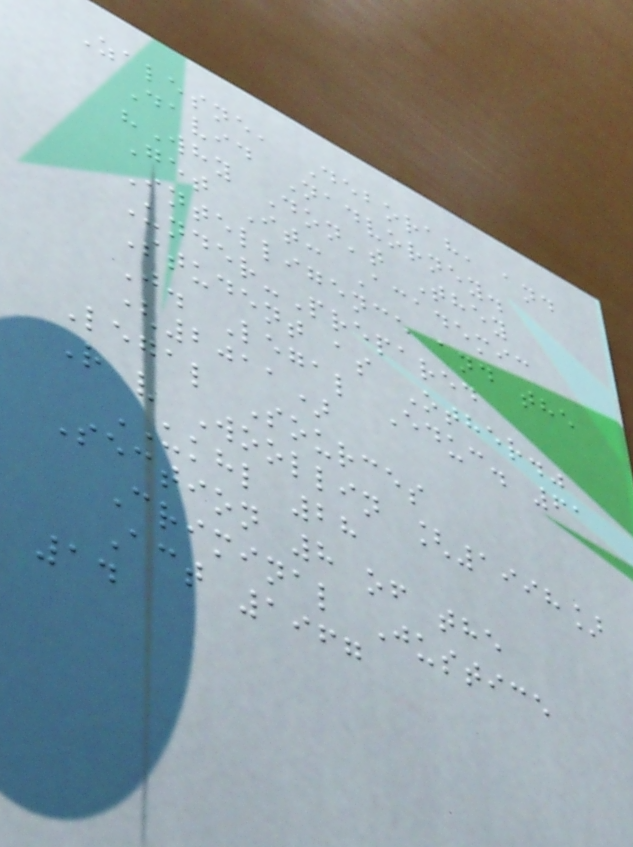Zalesne, Deborah, and
David Nadvorney.
"Why Don't They
Get It: Academic
Intelligence and the
Under-Prepared
Student as Other."
J. Legal Educ. 61
(2011)
Legal Sources
R v Woollin [1998]
UKHL 28
Section 8 of the
Criminal Justice
Act 1967
14
